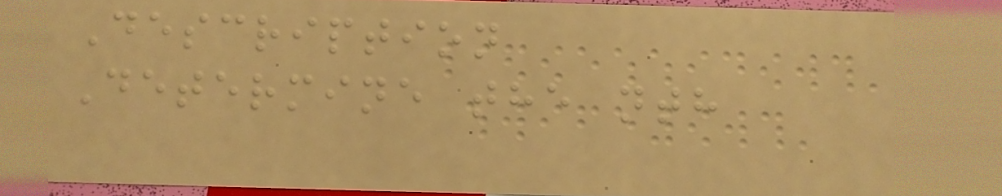Description
Determine the nth
